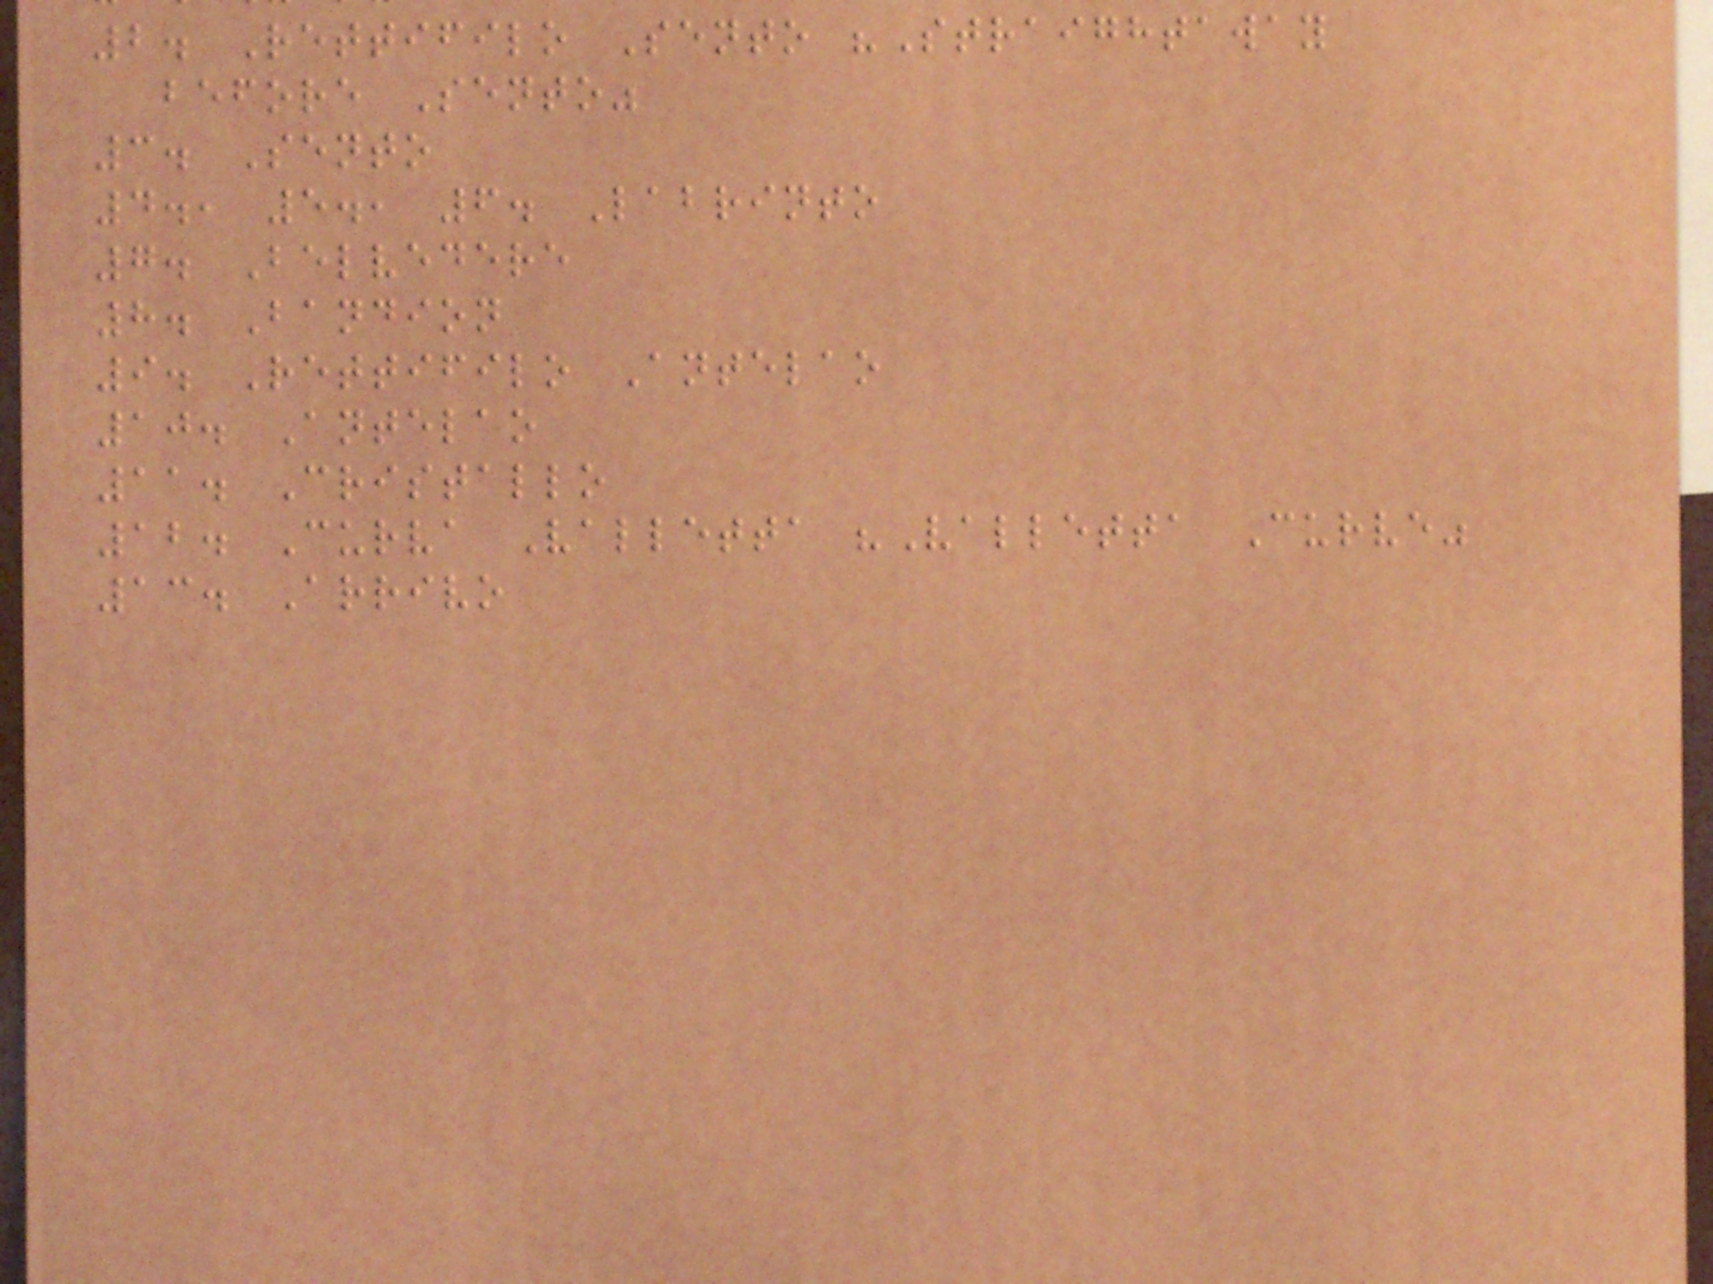2. Rettifilo Sento "Straightaway
before Sento"
3. Sento
4., 5., 6. Labrinto
7. Belvedere
8. Bandion
9. Rettifilo Antelao
10. Antelao
11. Cristallo
12. Curva Valletta "Valletta Curve"
13. Arrivo
